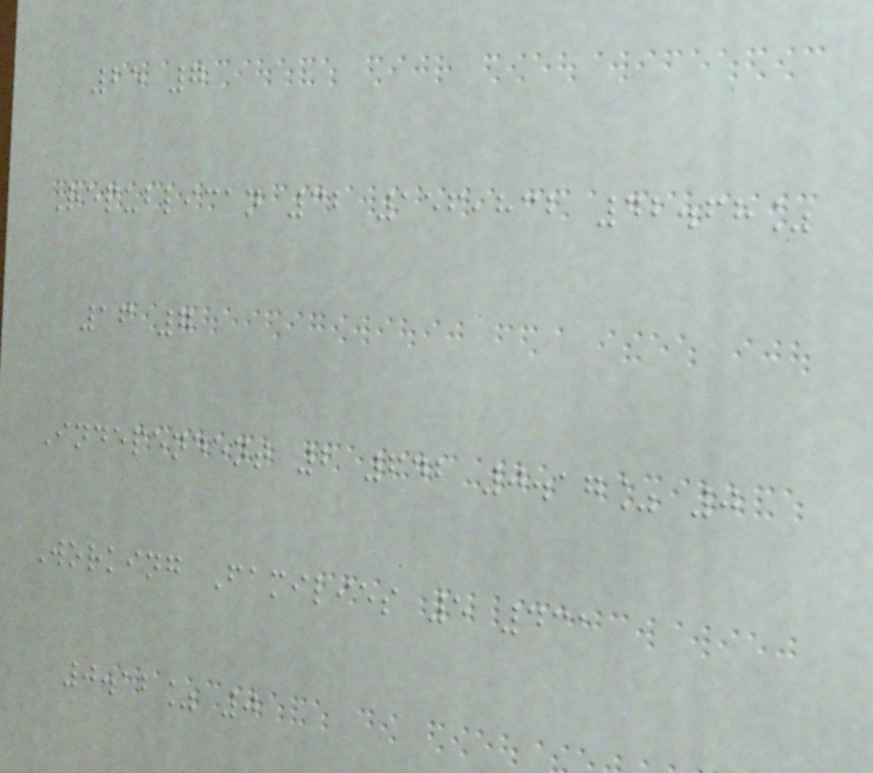25 7
Republican 32 156,832 42.68%
16 7
Independent 2 642 0.17% 0
Working Families 5 431
0.12% 0
